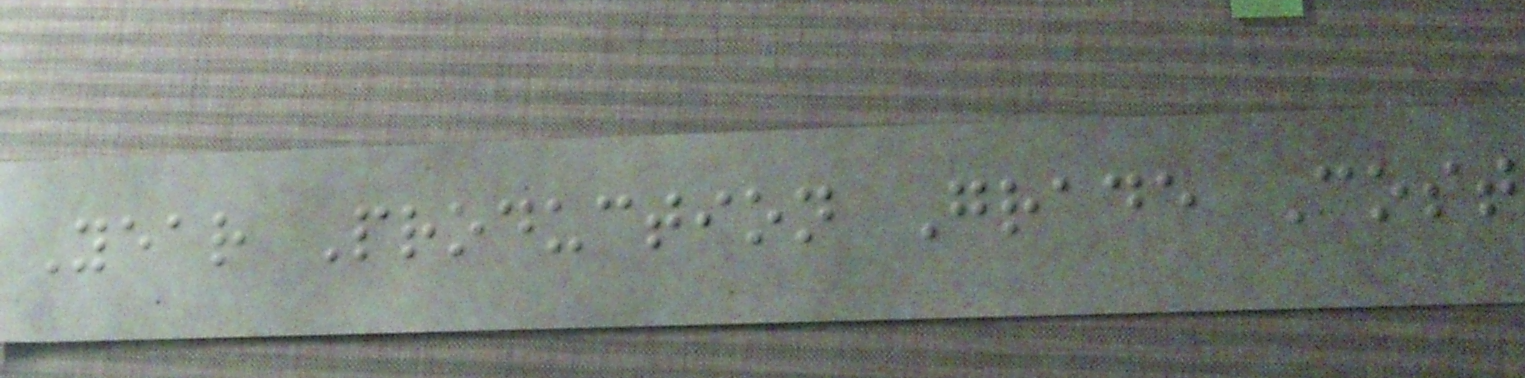Year Production Grade Cost
